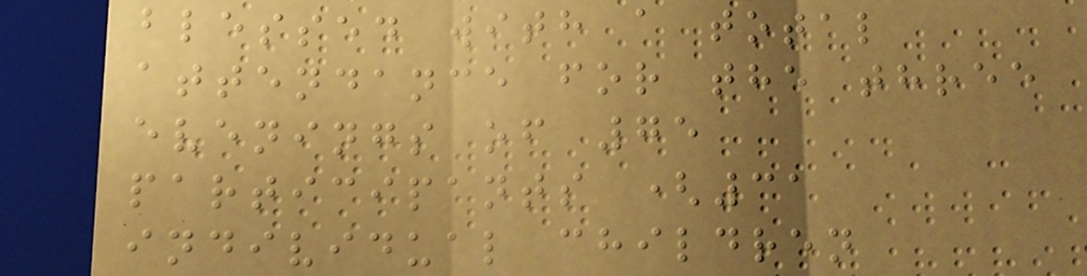blessed with a total
attendance for the three
evenings of 75
participants (31
individual children
